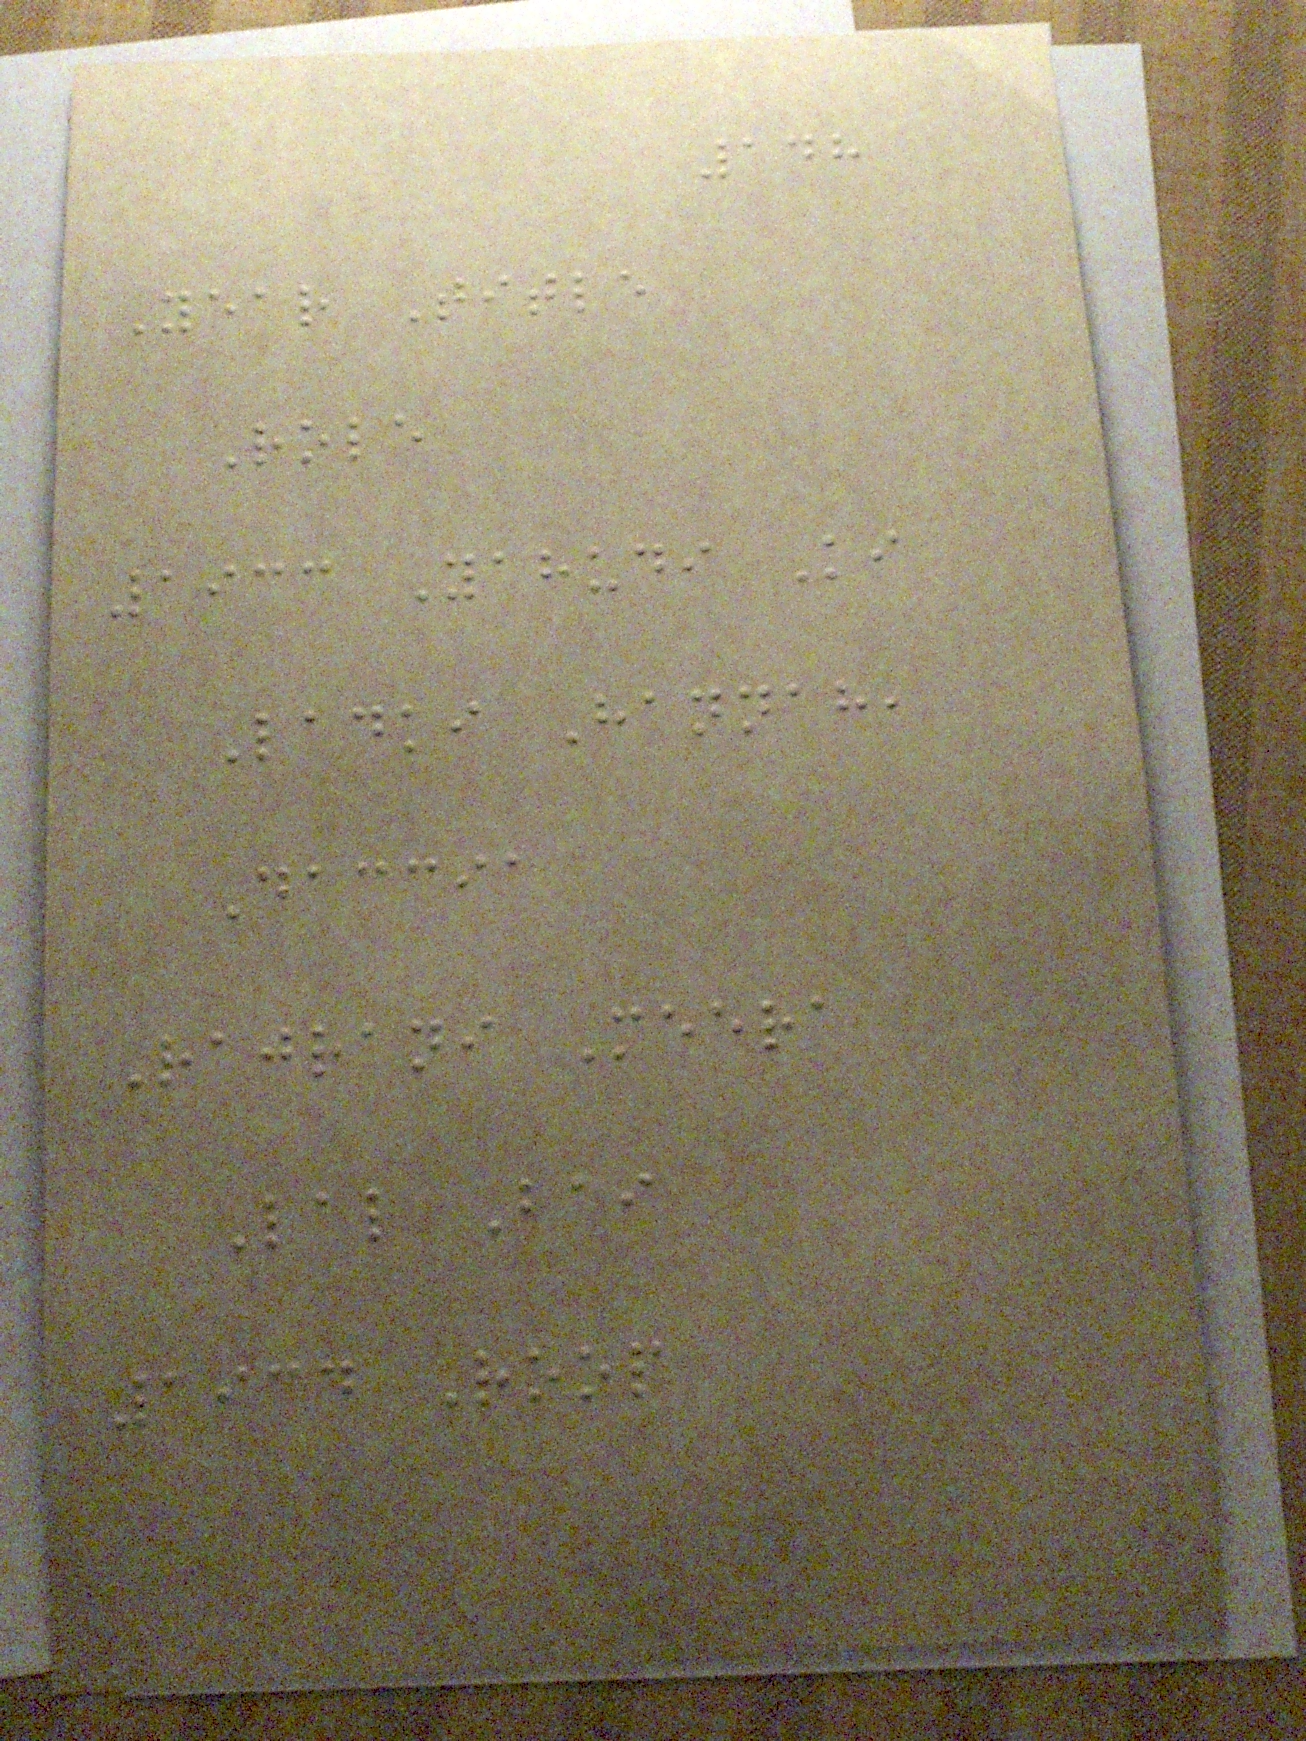148
Year Title
Role
1933 Yahudi Ki
Ladki Hannah,
Daccia
Rajrani Meera
Lal Bai
1934 Roop
